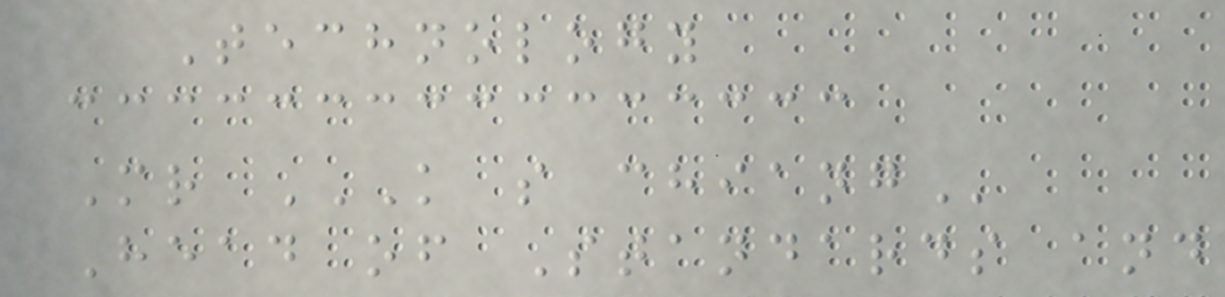Technology
Mr K S CHIANG
Head of Standards and
